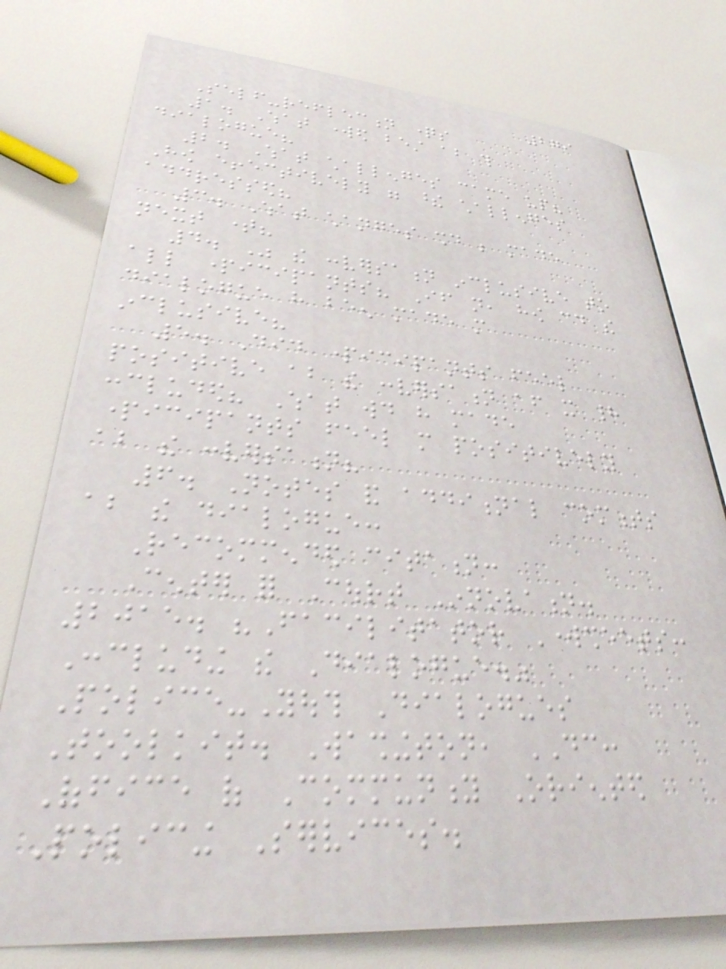279
Self-reflection questions
1. What worked best about this
dialogue?
2. What challenges came up?
How effectively were these challenges
addressed?
3. What changes should be made
next time?
4. Was the conversation inclusive to
all participants? If not, how could the
dialogue have been made more
inclusive?
5. Did participants feel
positive about the conversation after it had
concluded? What would have made
participants feel more positively
about the conversation?
6. Notes and additional comments
about the dialogue:
Recommended citation:
Center for Court Innovation.
2015. "Facilitator Worksheets:
Concluding the Dialogue."
Police-Youth Dialogues
Toolkit. Washington, DC:
Office of Community Oriented
Policing Services.
